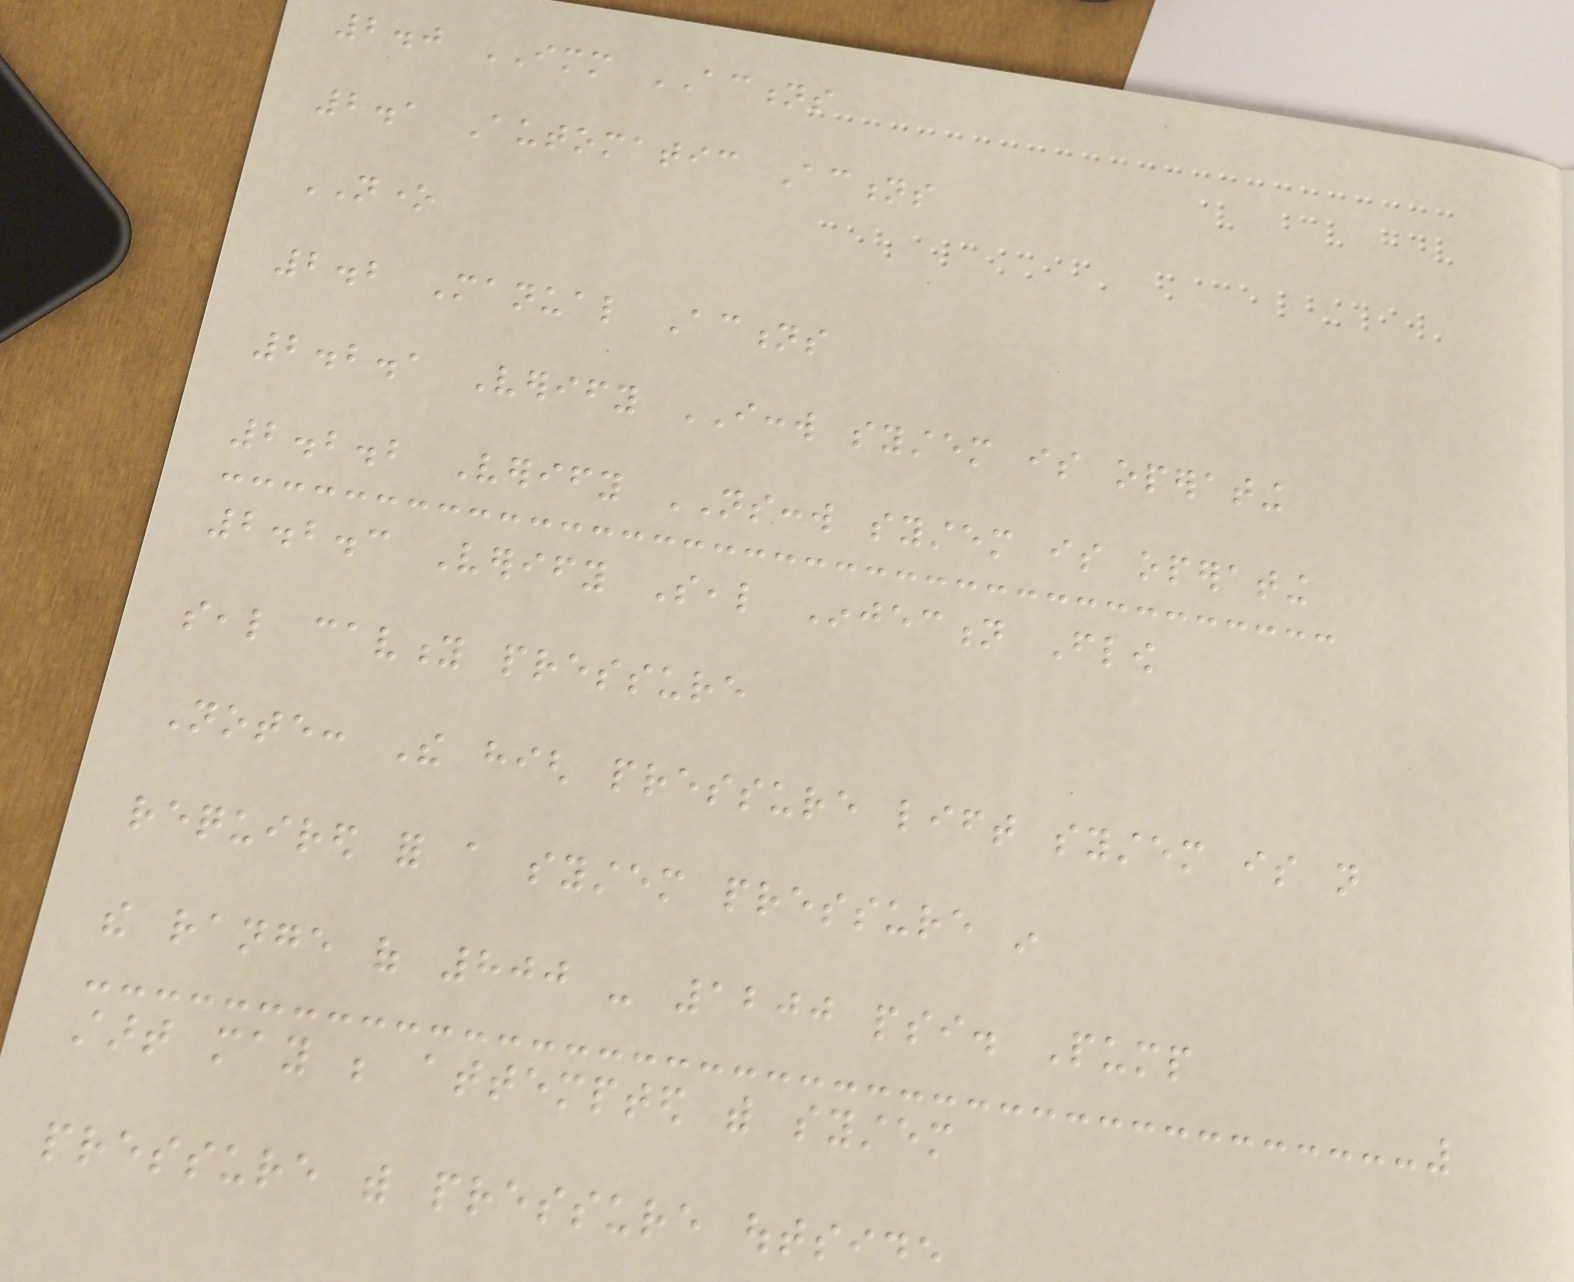2.0 IMMEDIATE ACTIONS
2.1 Automatic Actions
NONE
2.2 Manual Actions
2.2.1 Verify ICCW system is operating
2.2.2 Verify NSCCW system is operating
2.2.3 Verify Seal Injection Flow
seal cavity pressure
Note: The high pressure lift system is not
required for a system pressure in
the range of 800 - 1200 psi. Pump
start may be attempted with system
pressure with pressure outside
